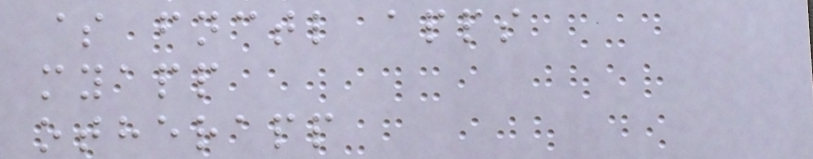$ fnctl apps
myapp
otherapp
